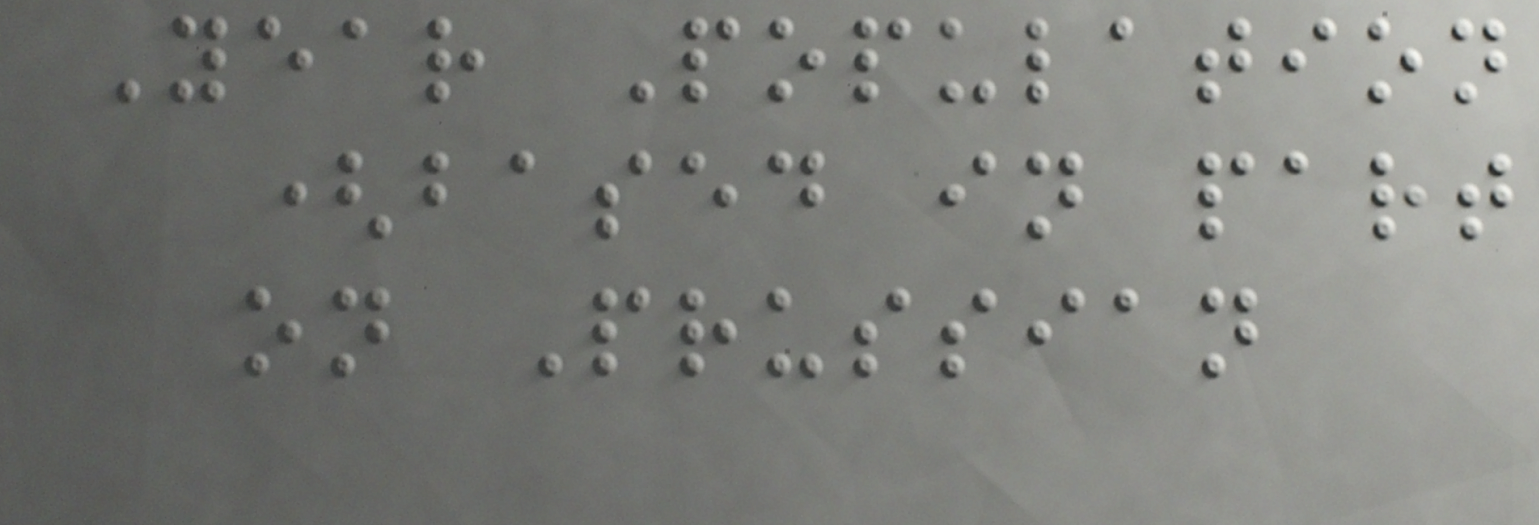Year Population
(based in part
on Prussian
